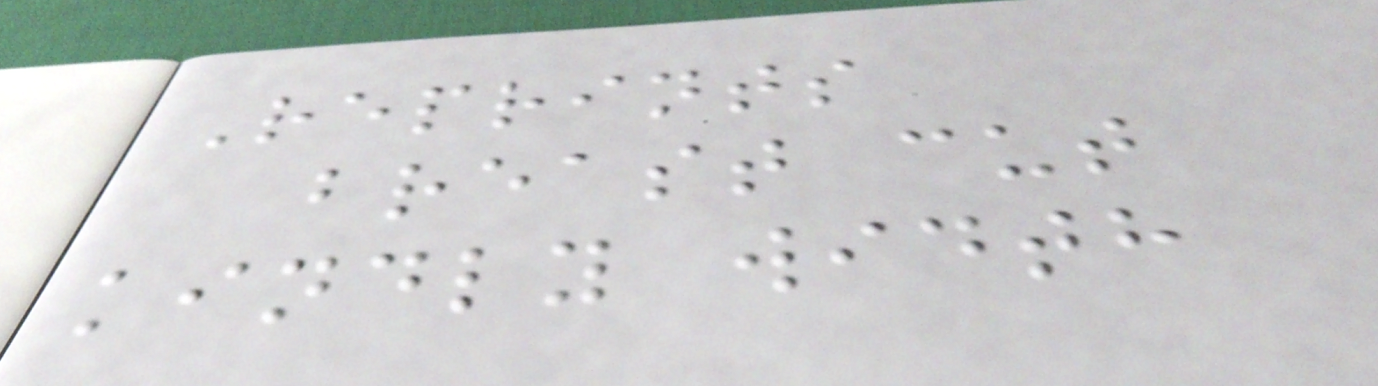Reprints
breast cut
kindly width
